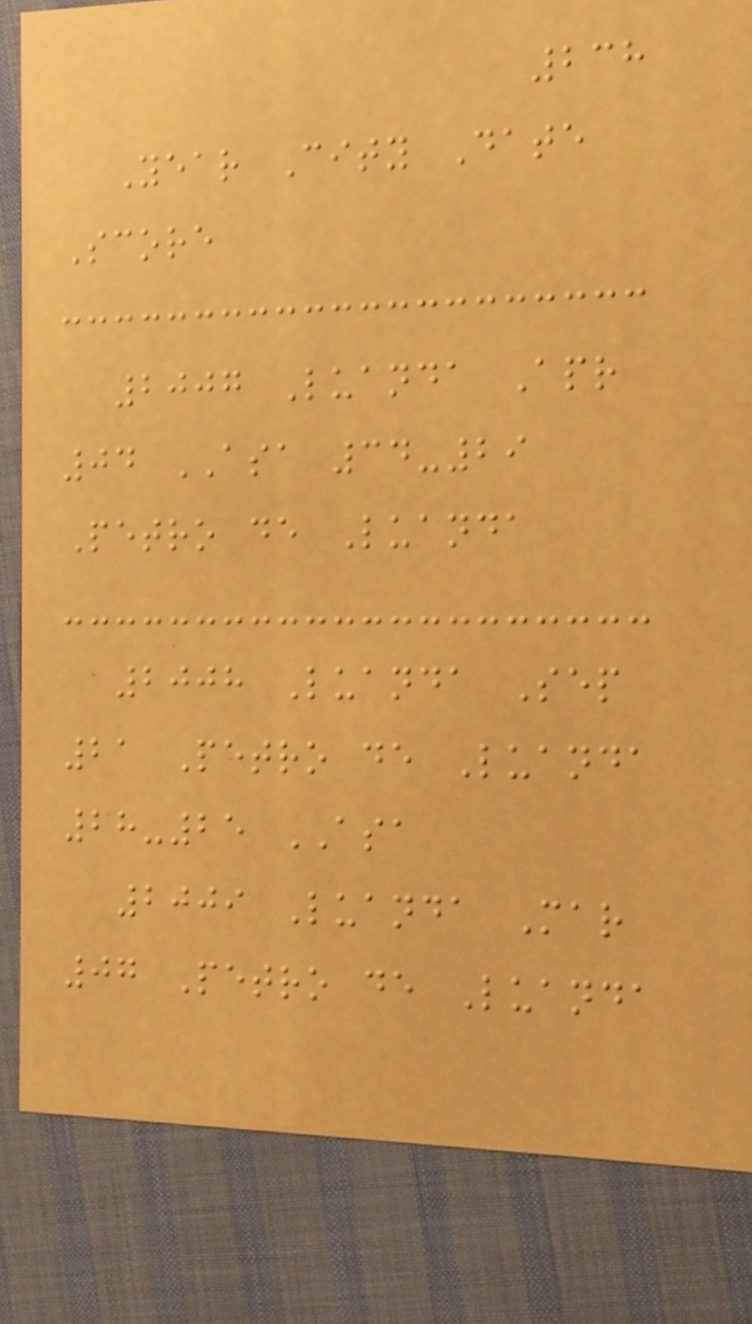238
Year City Date
Score
2007 Luanda Apr
04 ASA 34-29
Petro de Luanda
2008 Luanda Sep
21 Petro de Luanda
28-25 ASA
2009 Luanda Mar
07 Petro de Luanda
